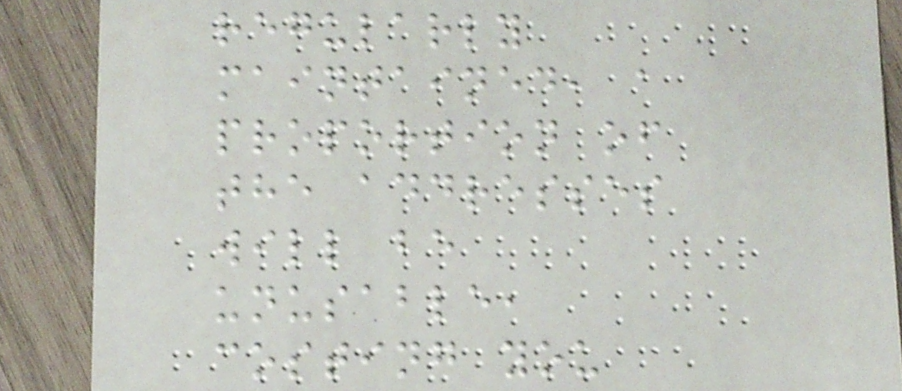regularly
maintained, a
proportion of
the addresses
will be
unusable,
costing you
